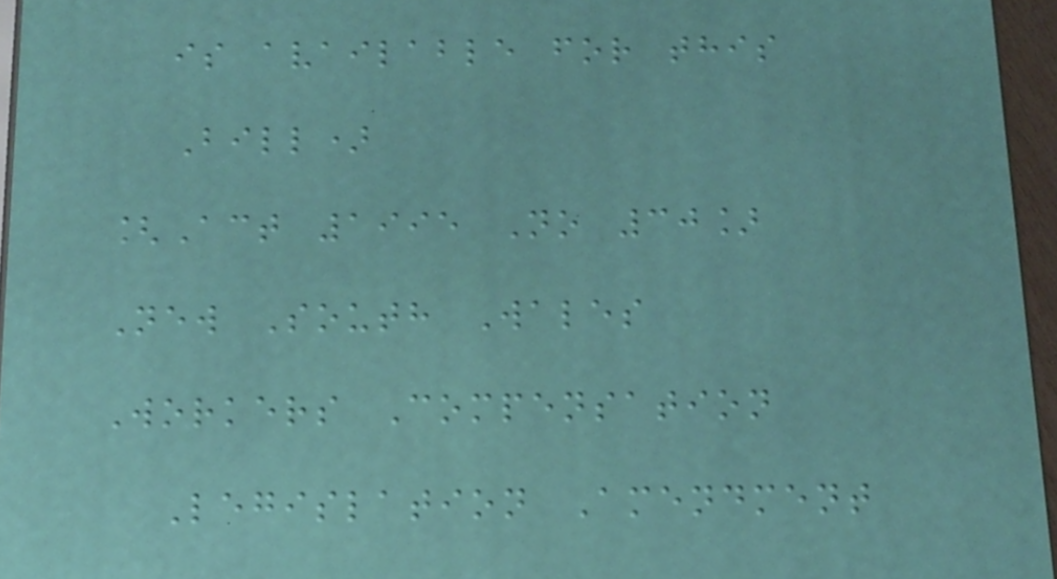is available for this
Bill)
[Act 1995 No 30]
New South Wales
Workers Compensation
Legislation Amendment
